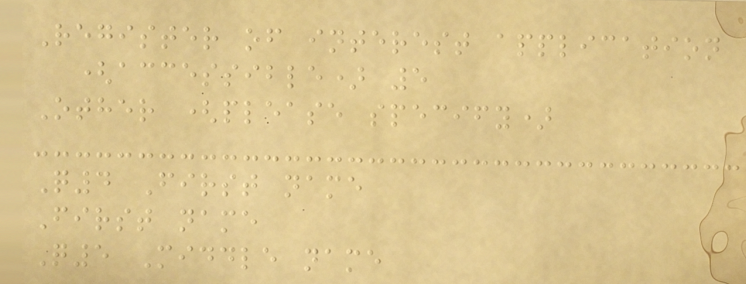Register of interest application
(accessible) 5
Other (please specify)
Q4 First name
First name
Q5 Middle name
